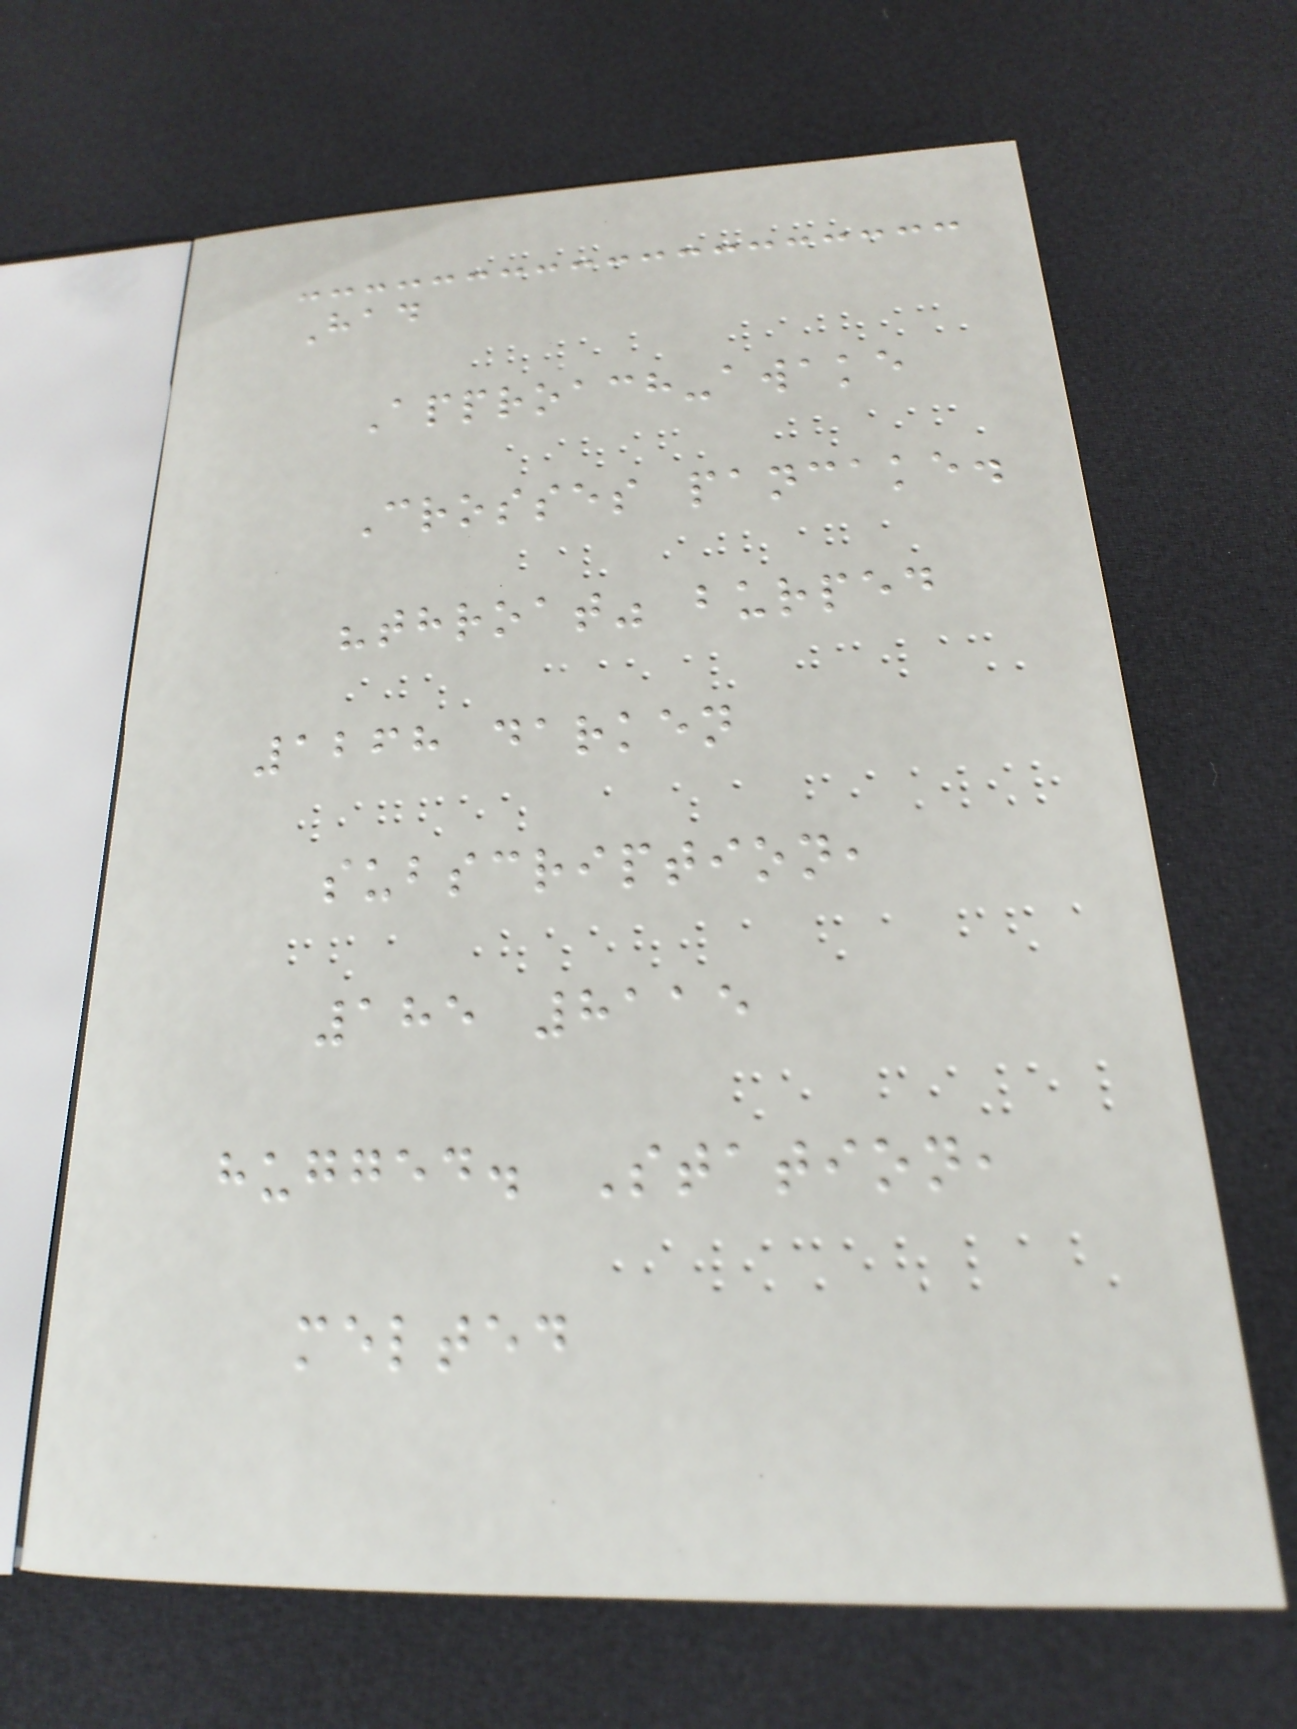Had
Approach-awake
Crosses pancake.
"throat" burped
1268 darken
subscription,
185 8115
hugged. Station,
melted
